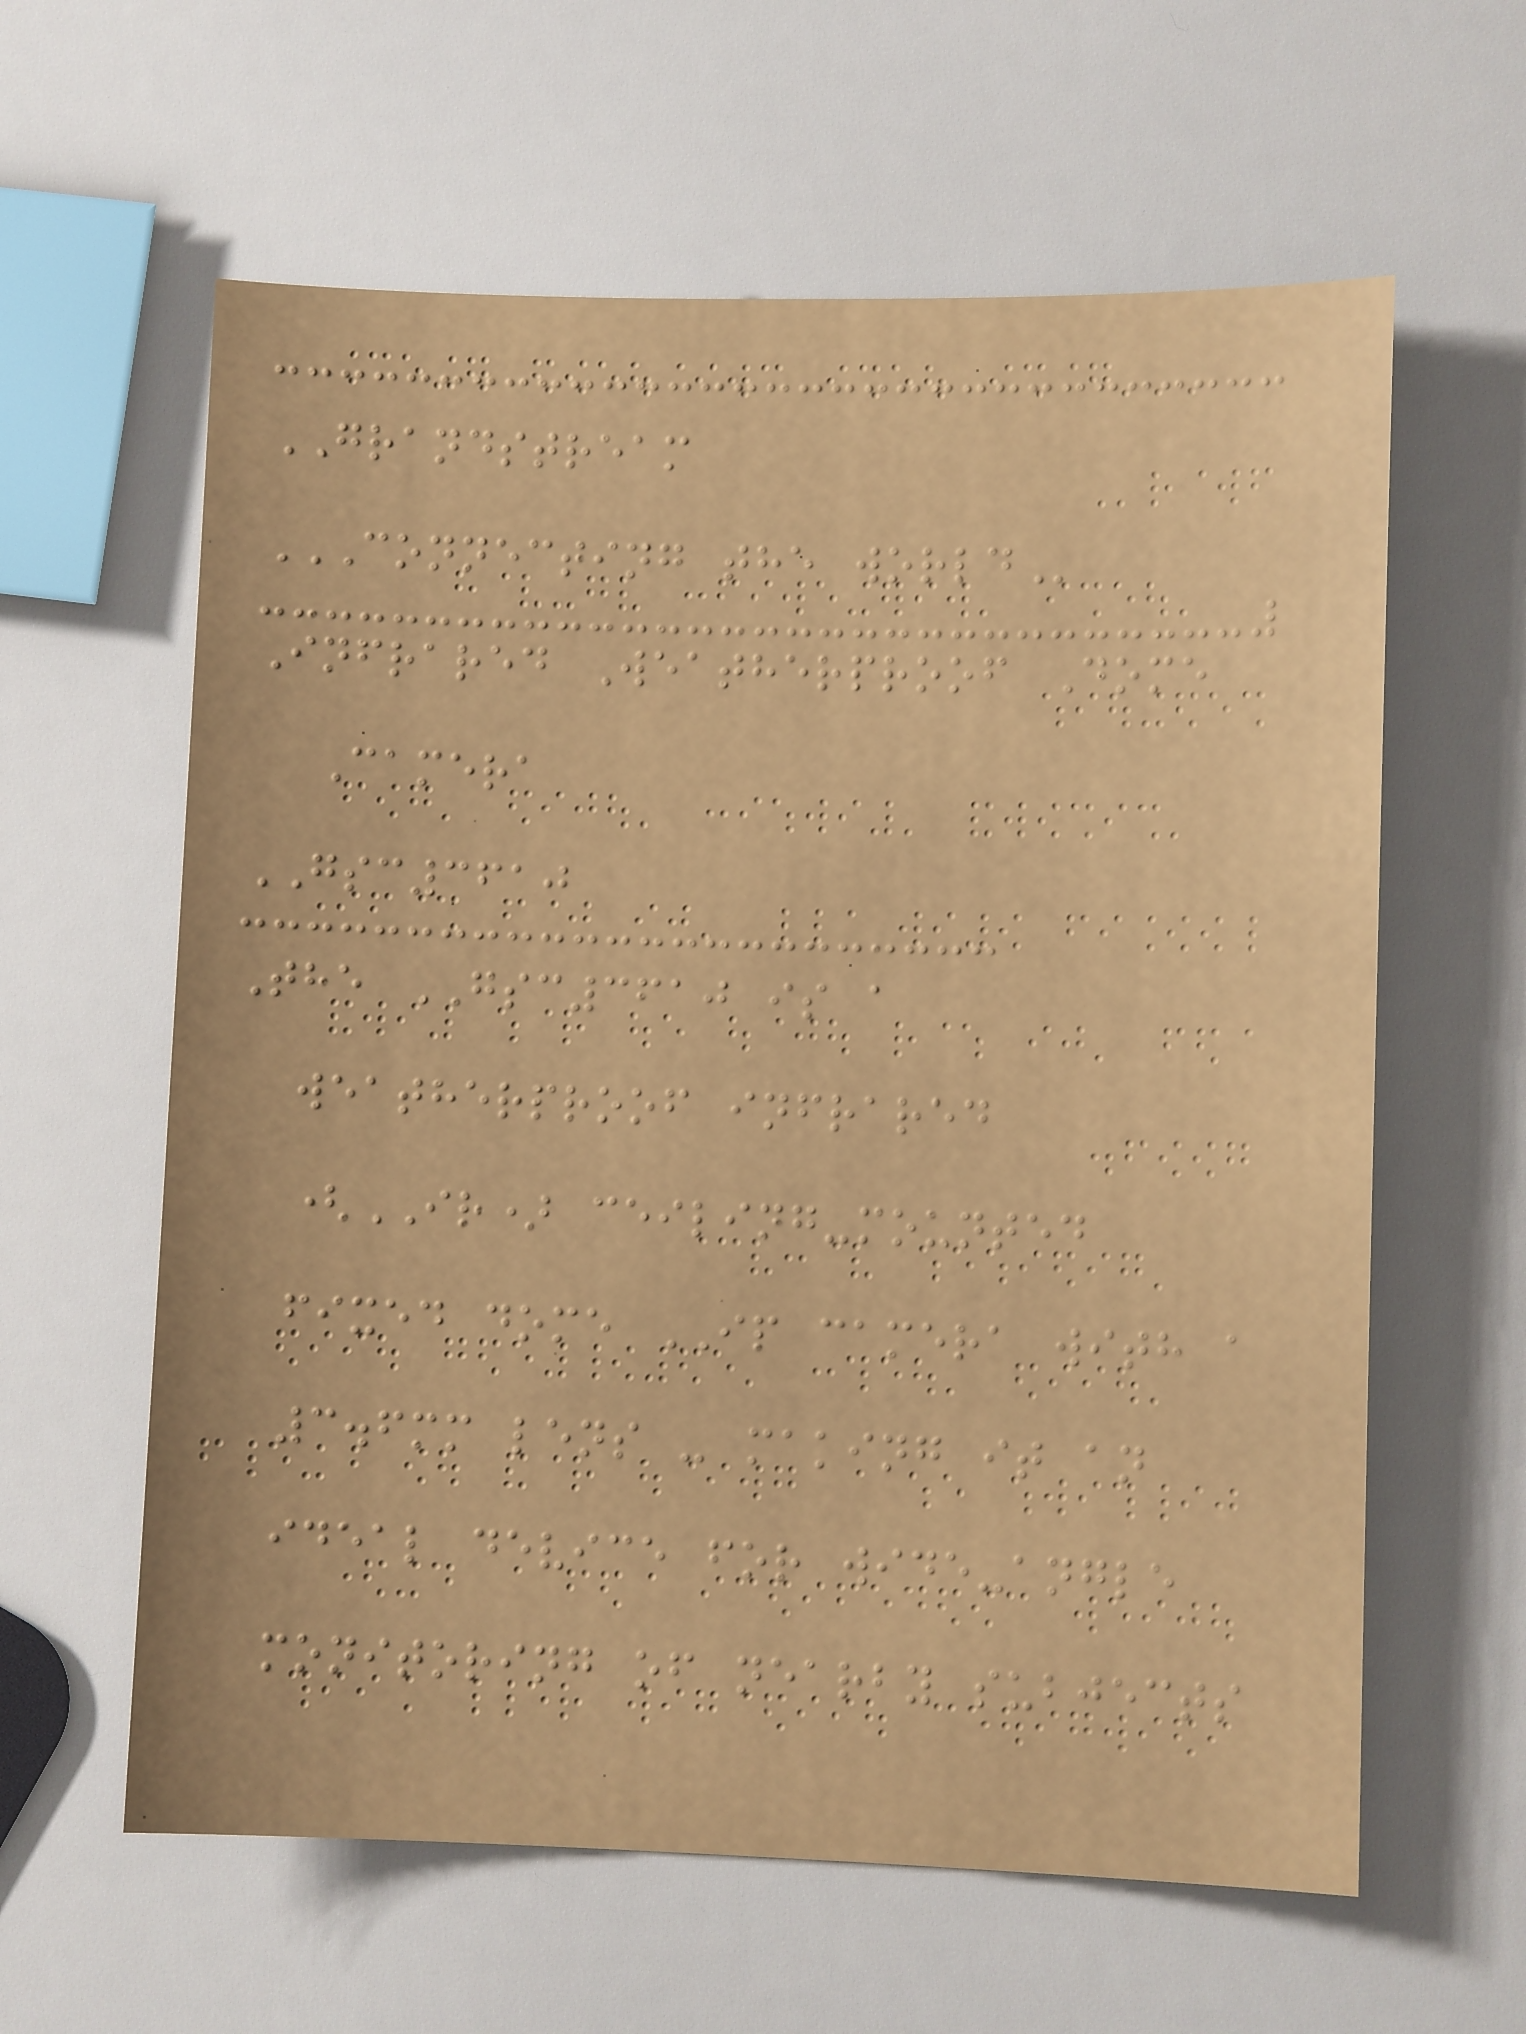GRANDSTREAM
CONNECTING THE WORLD
Infrared Weatherproof Dome
Camera
GSC3610
The GSC3610 is a
weatherproof infrared
(IR) ceiling-mounted
fixed dome IP camera with a
3.6mm lens - making it an
ideal device for wide-angle
monitoring of nearby subjects
